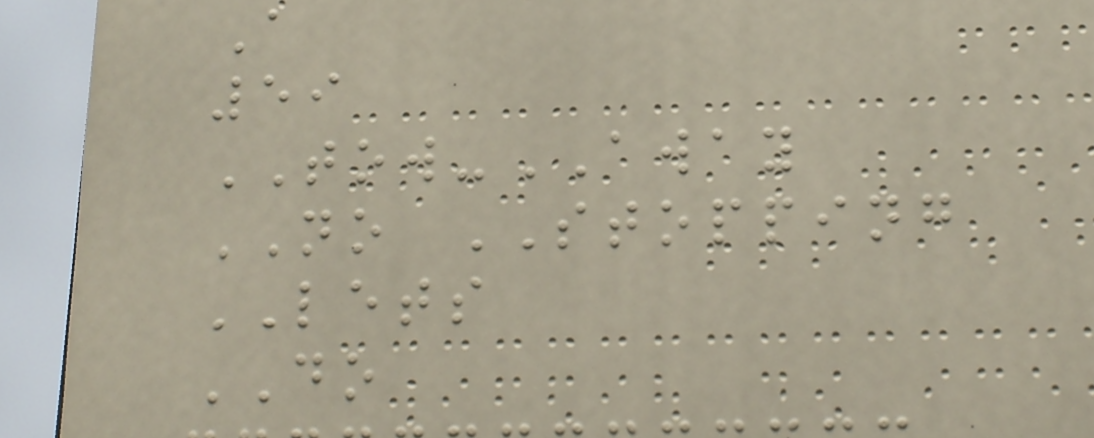A
59
TOW-AWAY
NO STOPPING
LETS
DO
